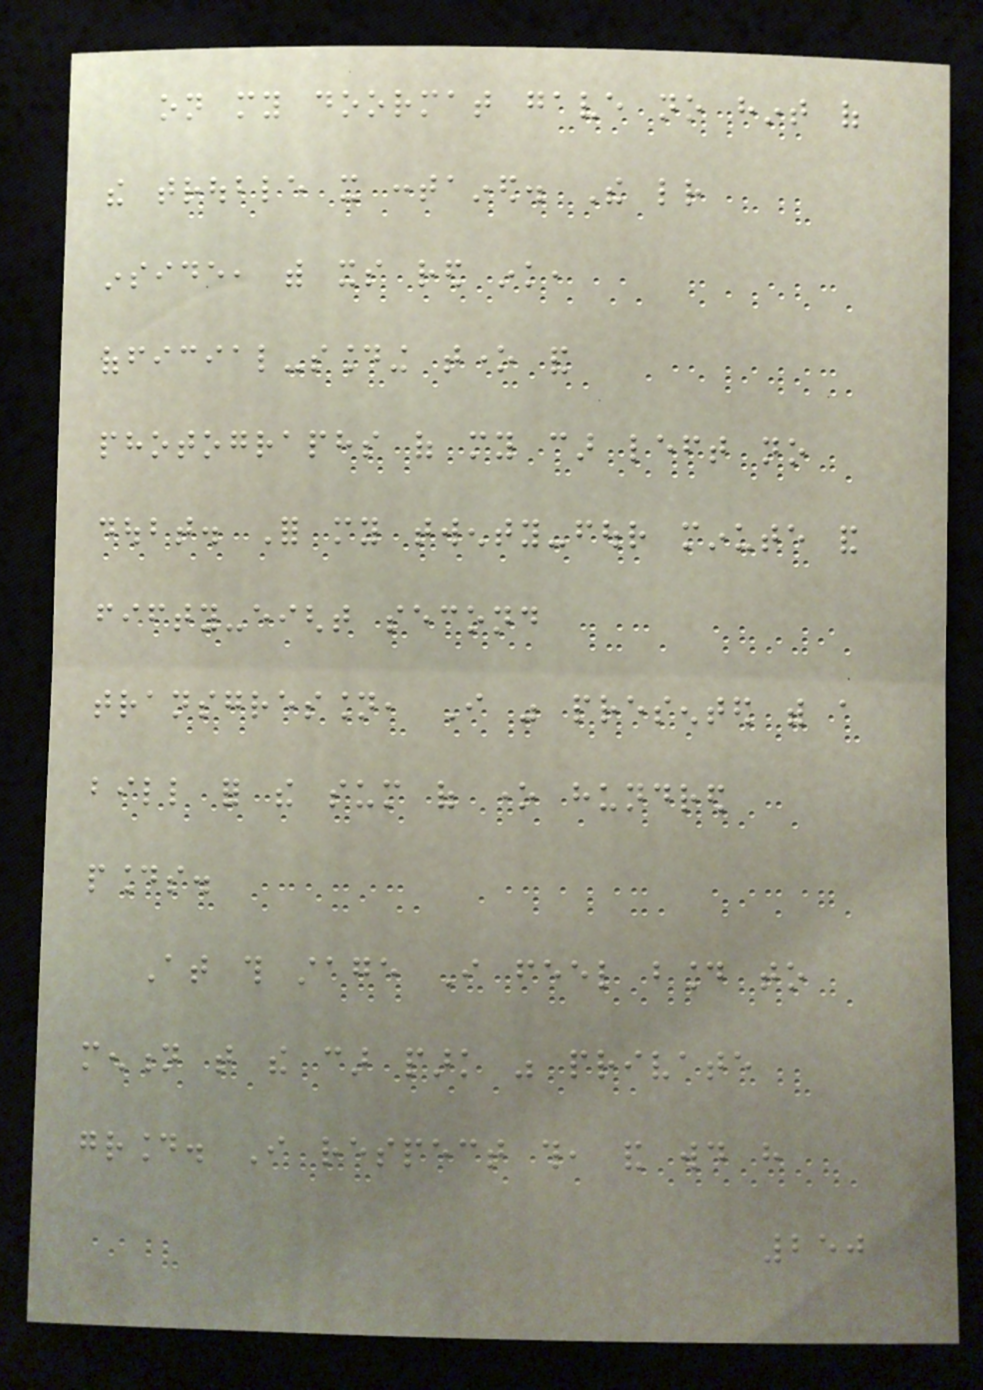on my doormat gave no hint of
the trouble it contained. The letter
inside, with its red ink,
official-sounding tone and
photographs of my car left no
doubt. For my twenty-four minute and
fifty-eight second
transgression, I was presented with a
bill for the sum of one hundred
pounds.
At this stage I feel bound to
mention that the car park was private
ground. I respect this, and would have
250
